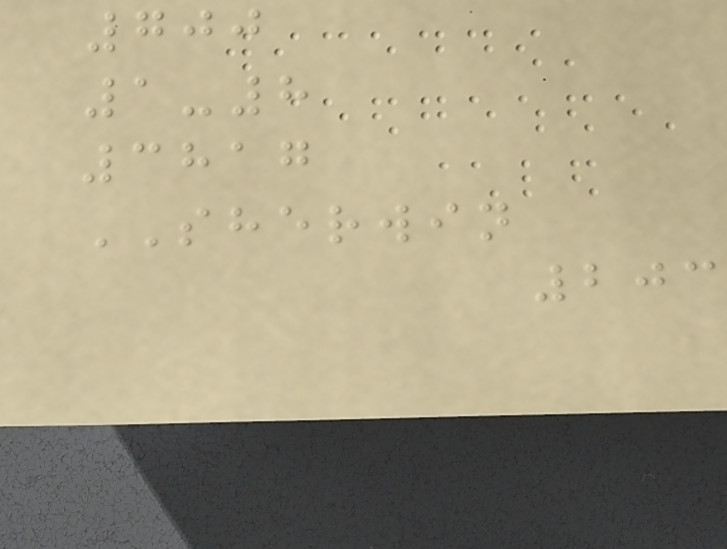700
1-8
3817
SHERWIN
203
